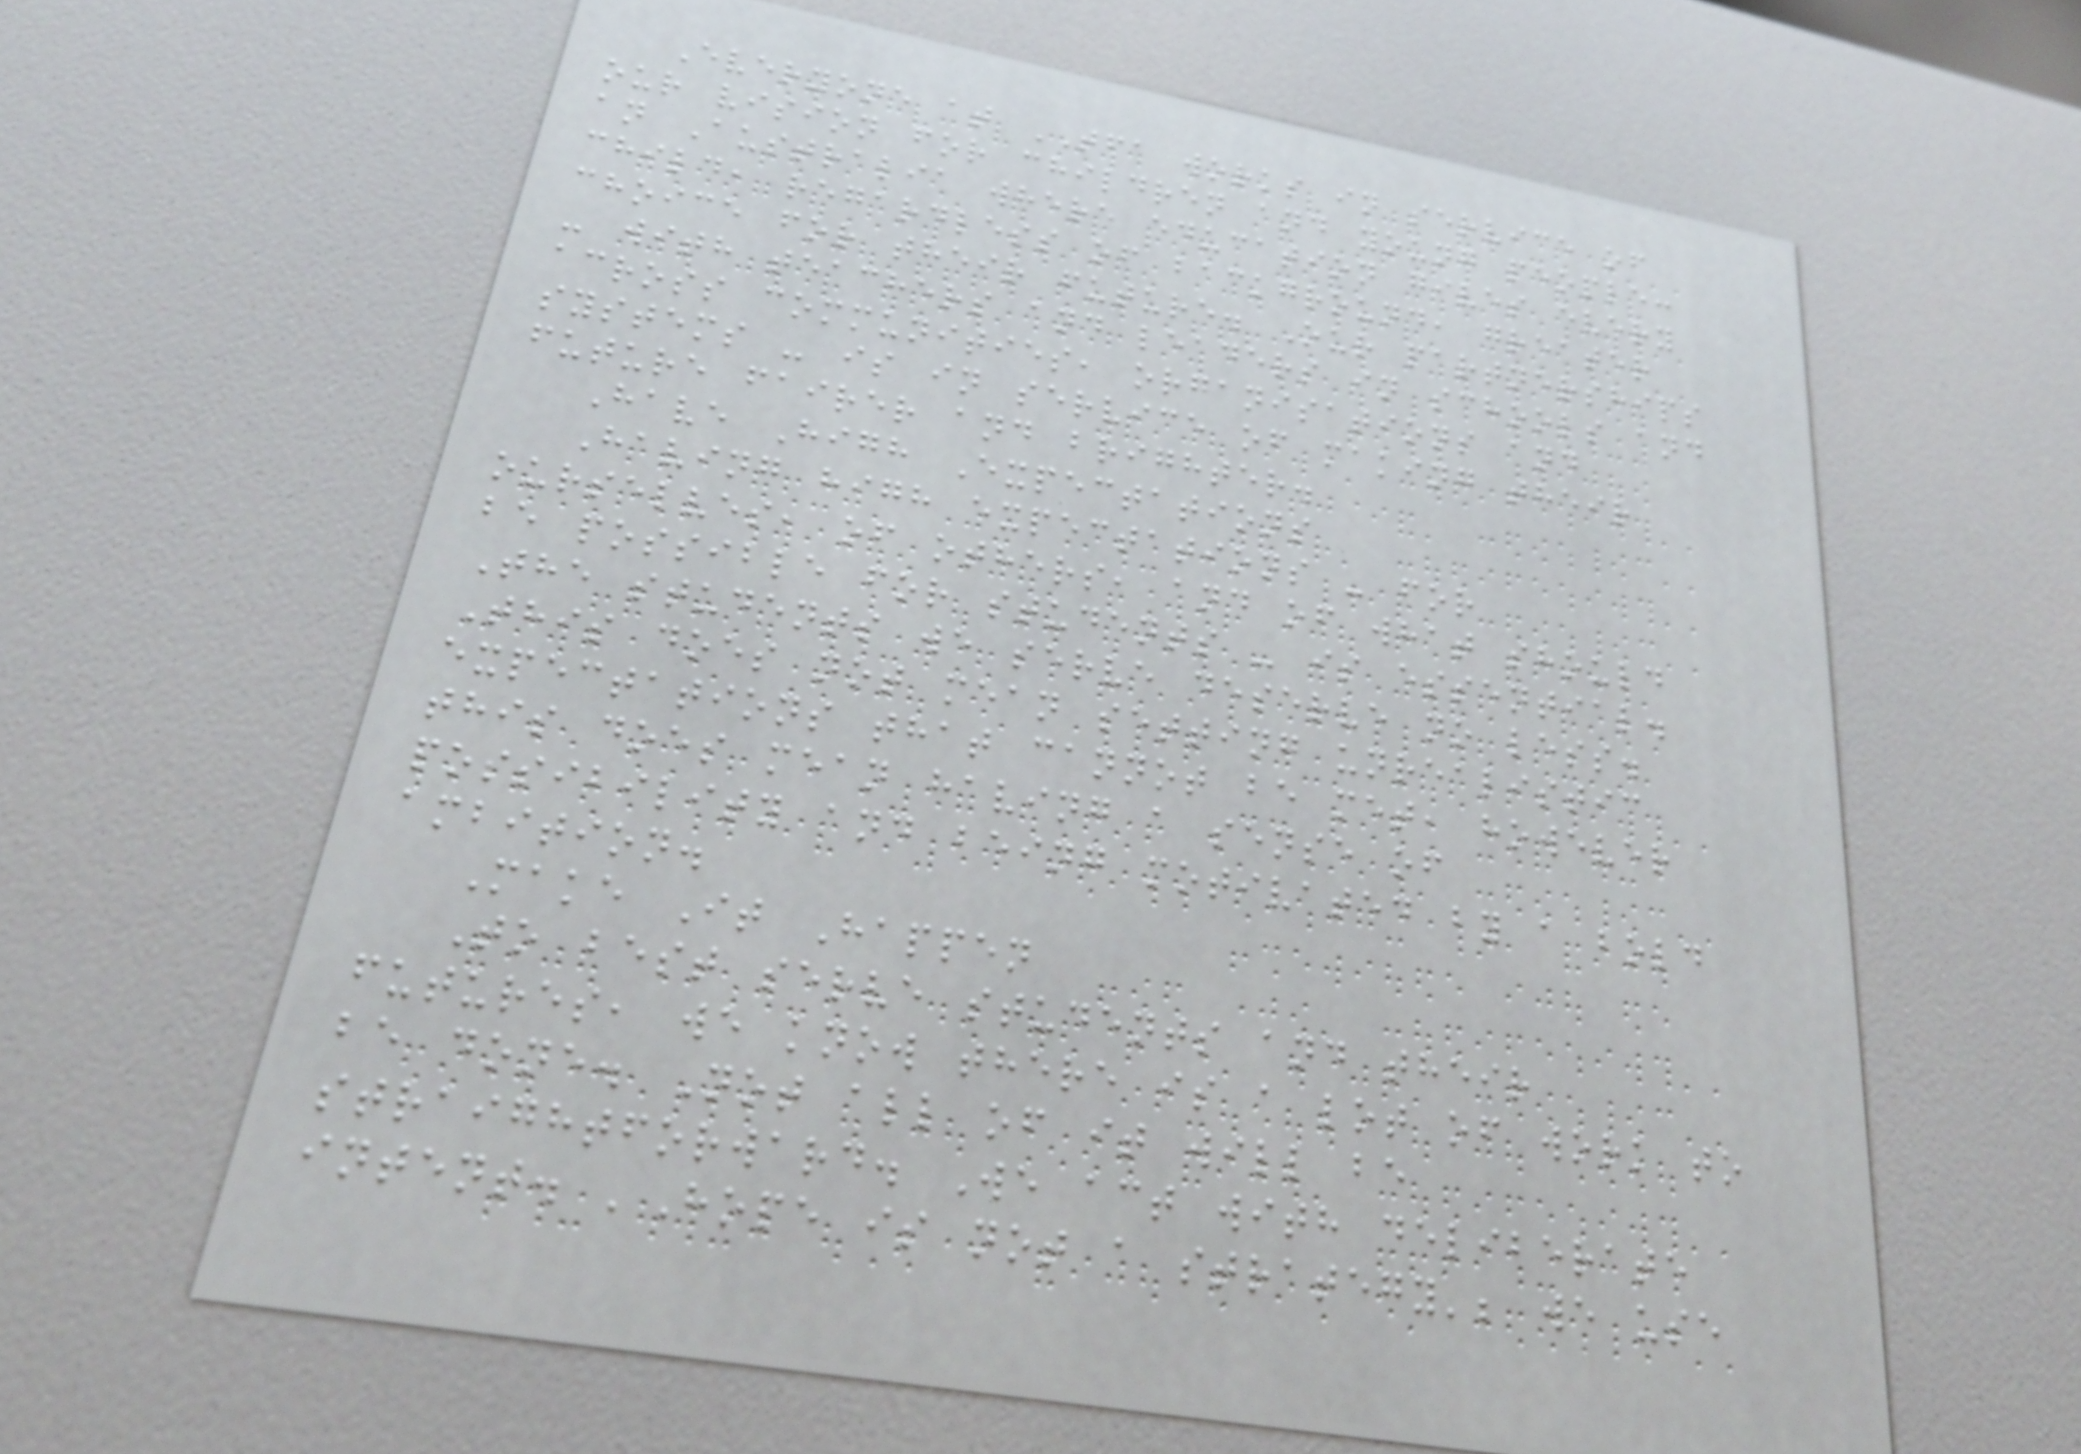Everyone at TFA works in service of
our vision for children and young people:
an Australia where education gives every
child, regardless of background, greater
choice for their future. Our partnerships
- with teachers and leaders in schools and
across communities, organisations and
systems - is in service of making their
future fairer and brighter.
Have High Expectations
Having high expectations - for
ourselves, of others, and of what should
be possible for students - is essential.
The students we serve deserve no less.
This does not mean setting unrealistic
expectations that cannot be met, however
this does mean having a sense of
possibility and being motivated by a bold
ambition.
Make It Happen
To best serve students and their
futures, we know there is a lot of work to
be done. Not all of it will be
straightforward. We act with deliberate
intent. 'Hope is not a strategy'; we use
